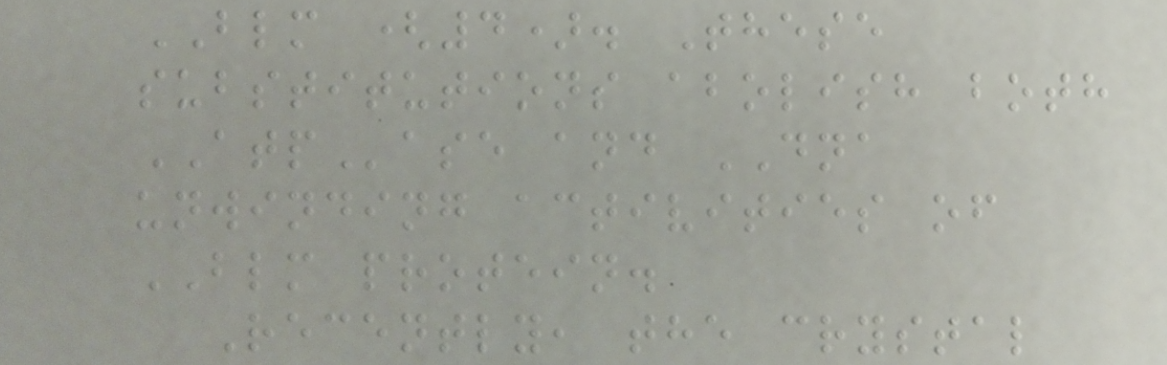BLM (4). These
substitutions abolish both
ATPase and DNA
unwinding activities of
BLM protein.
Recently, the crystal
